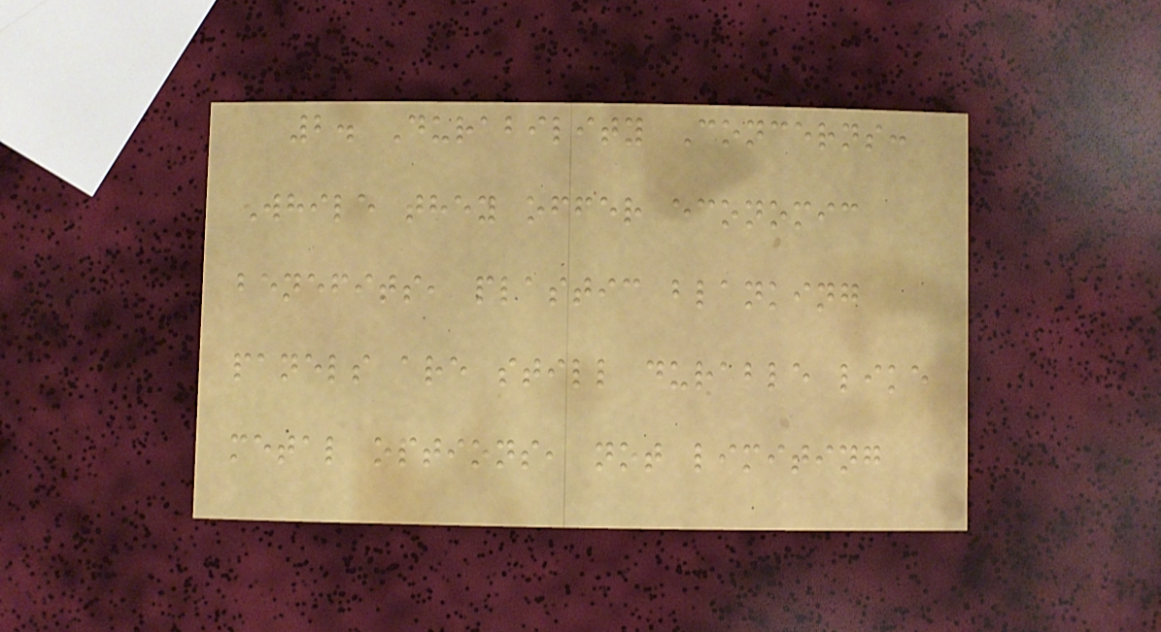2. Durability Concerns:
While they offer economic
benefits, plastic blanking
panels are still durable like
metal options, not limiting
